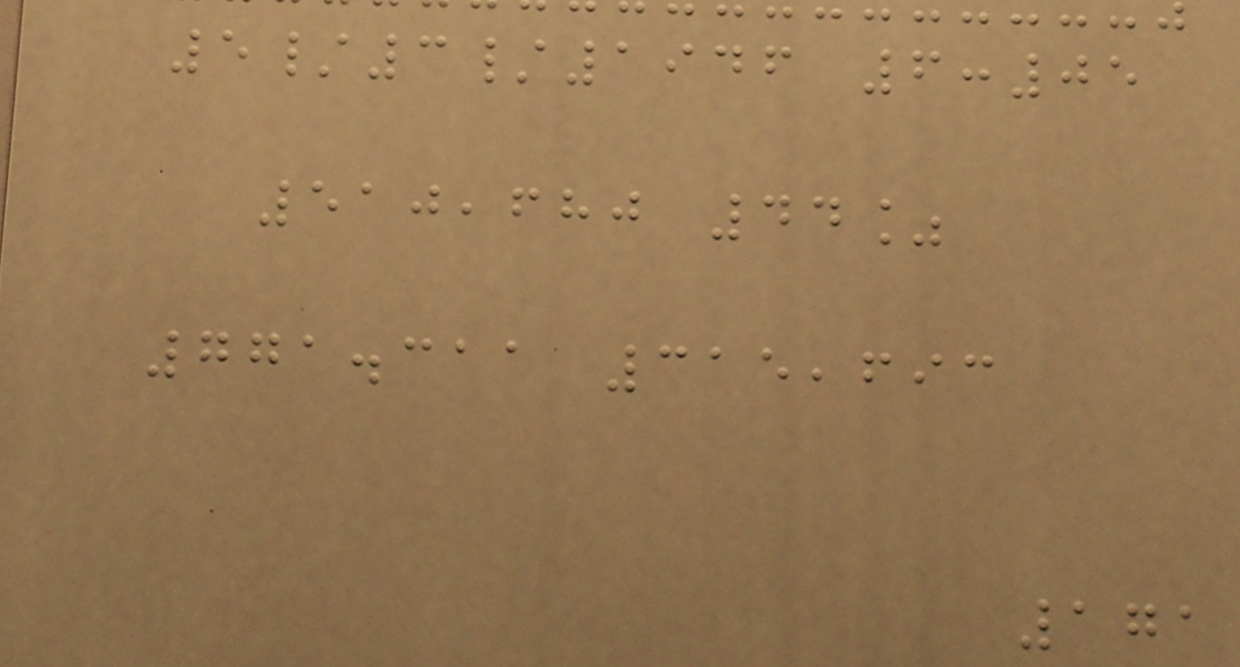5/3/1946 6:05
510,680 44%
771.311 315,693
171
